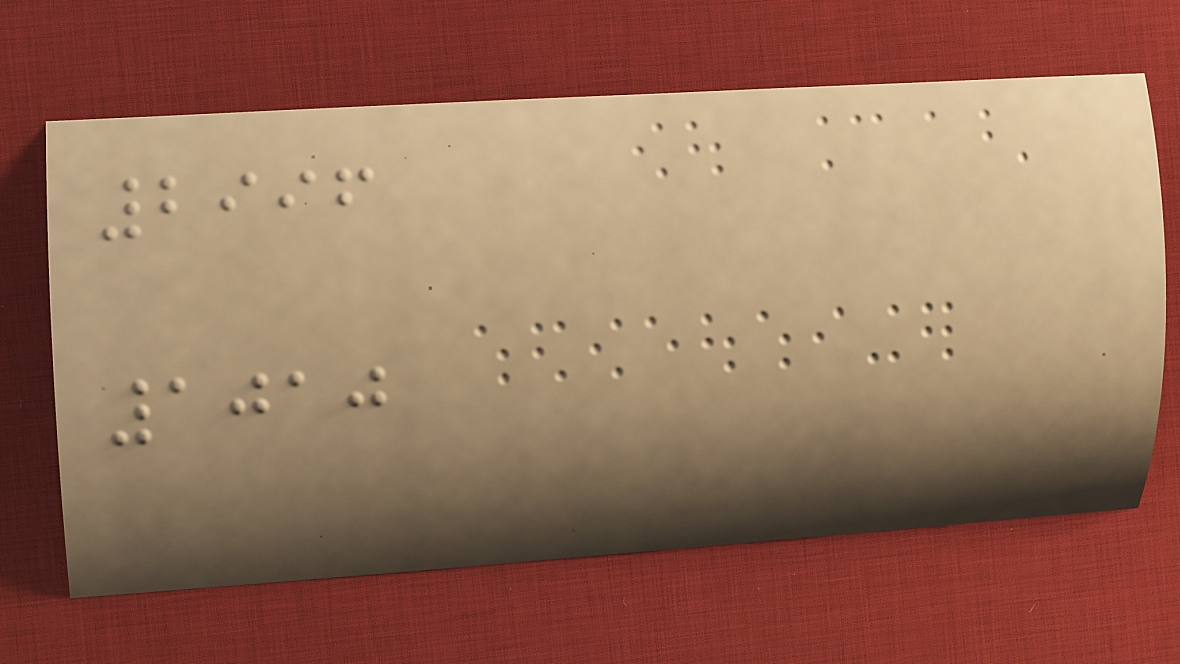2996
1010
